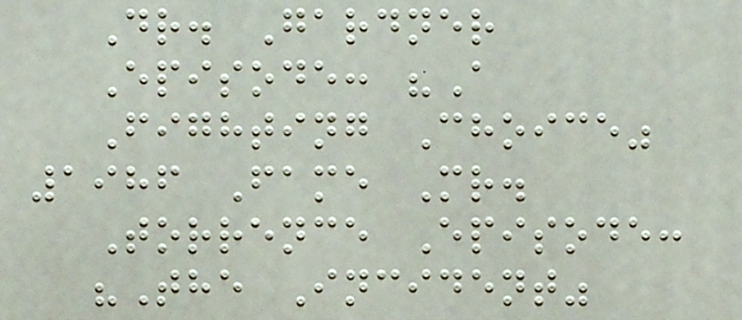Dr. Gardner
Episode: "A
Fighting Choice"
1986 Fame Mr.
Torrence Episode:
"The Incident"
